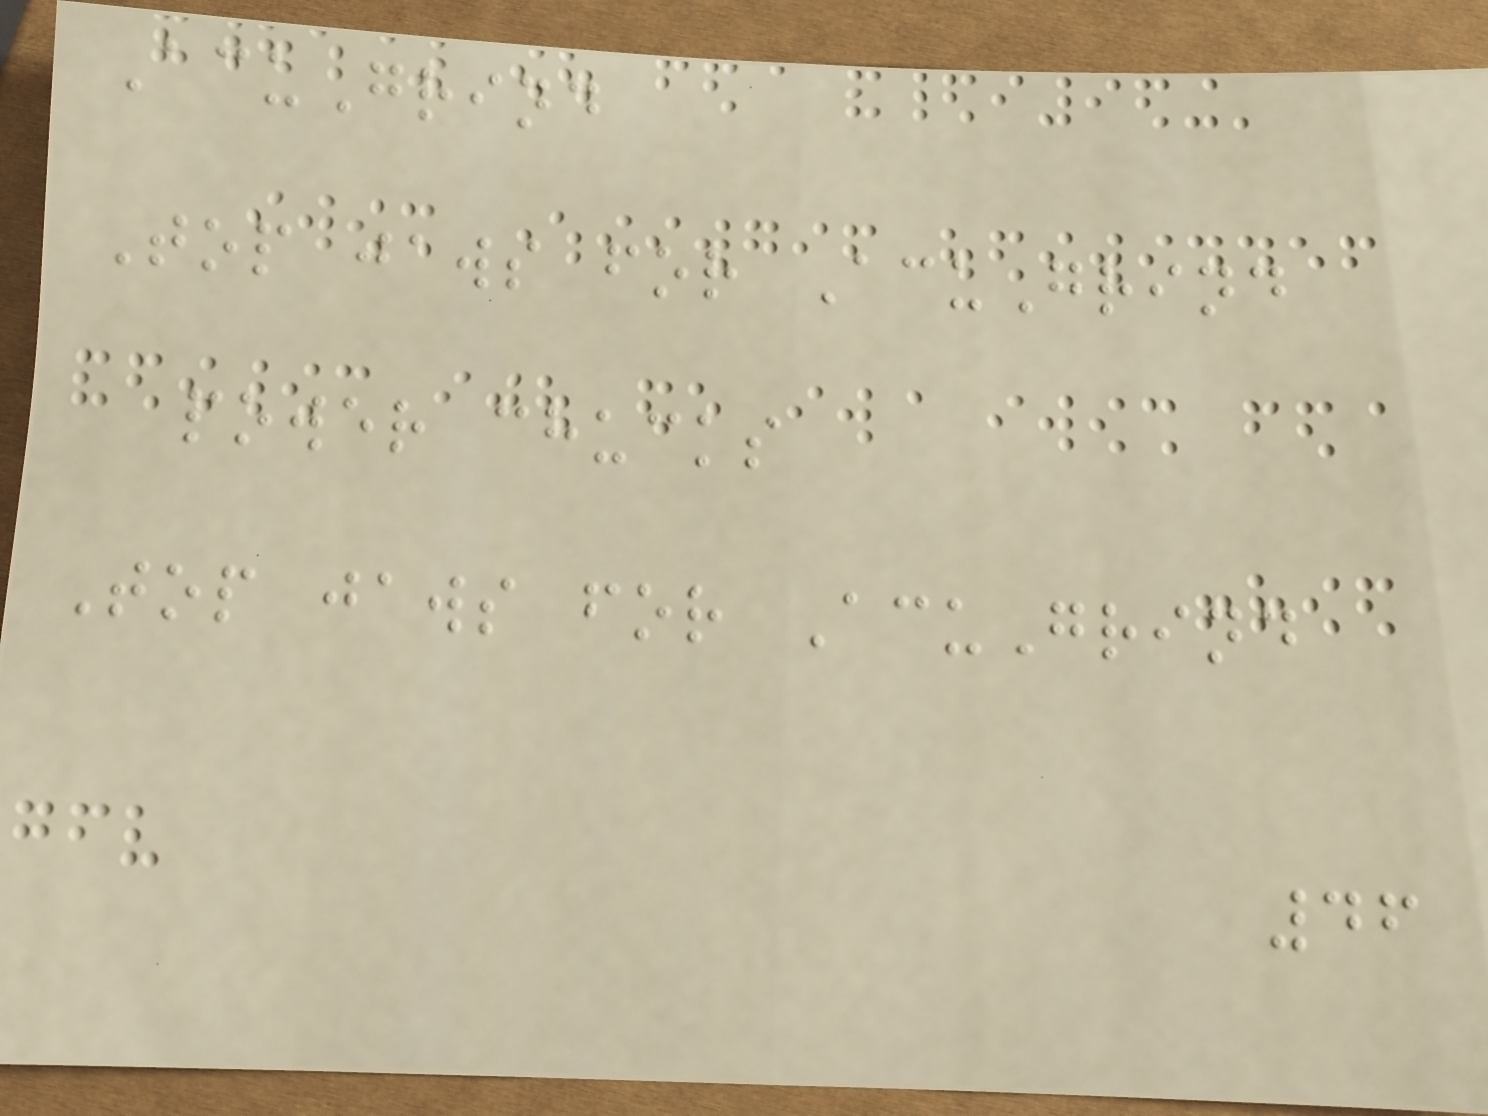AcuGrind
Top jaws for AcuGrind
power chucks
Top jaws for AcuGrind
46
